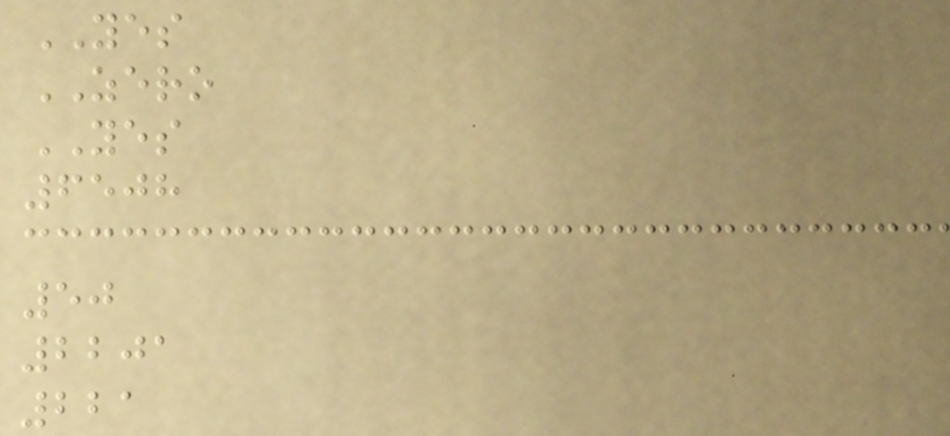YES
ZERO
YES
6508
50
2201
221
